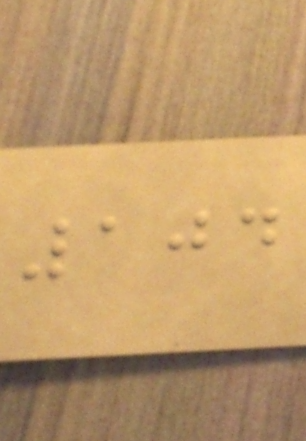104
